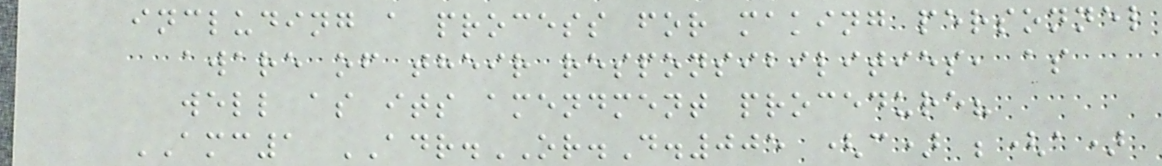including a process for making personnel
aware of their responsibilities, as
well as its amendment procedure?
AMC1 ADR.OR.D.005 (c) ;(a)
